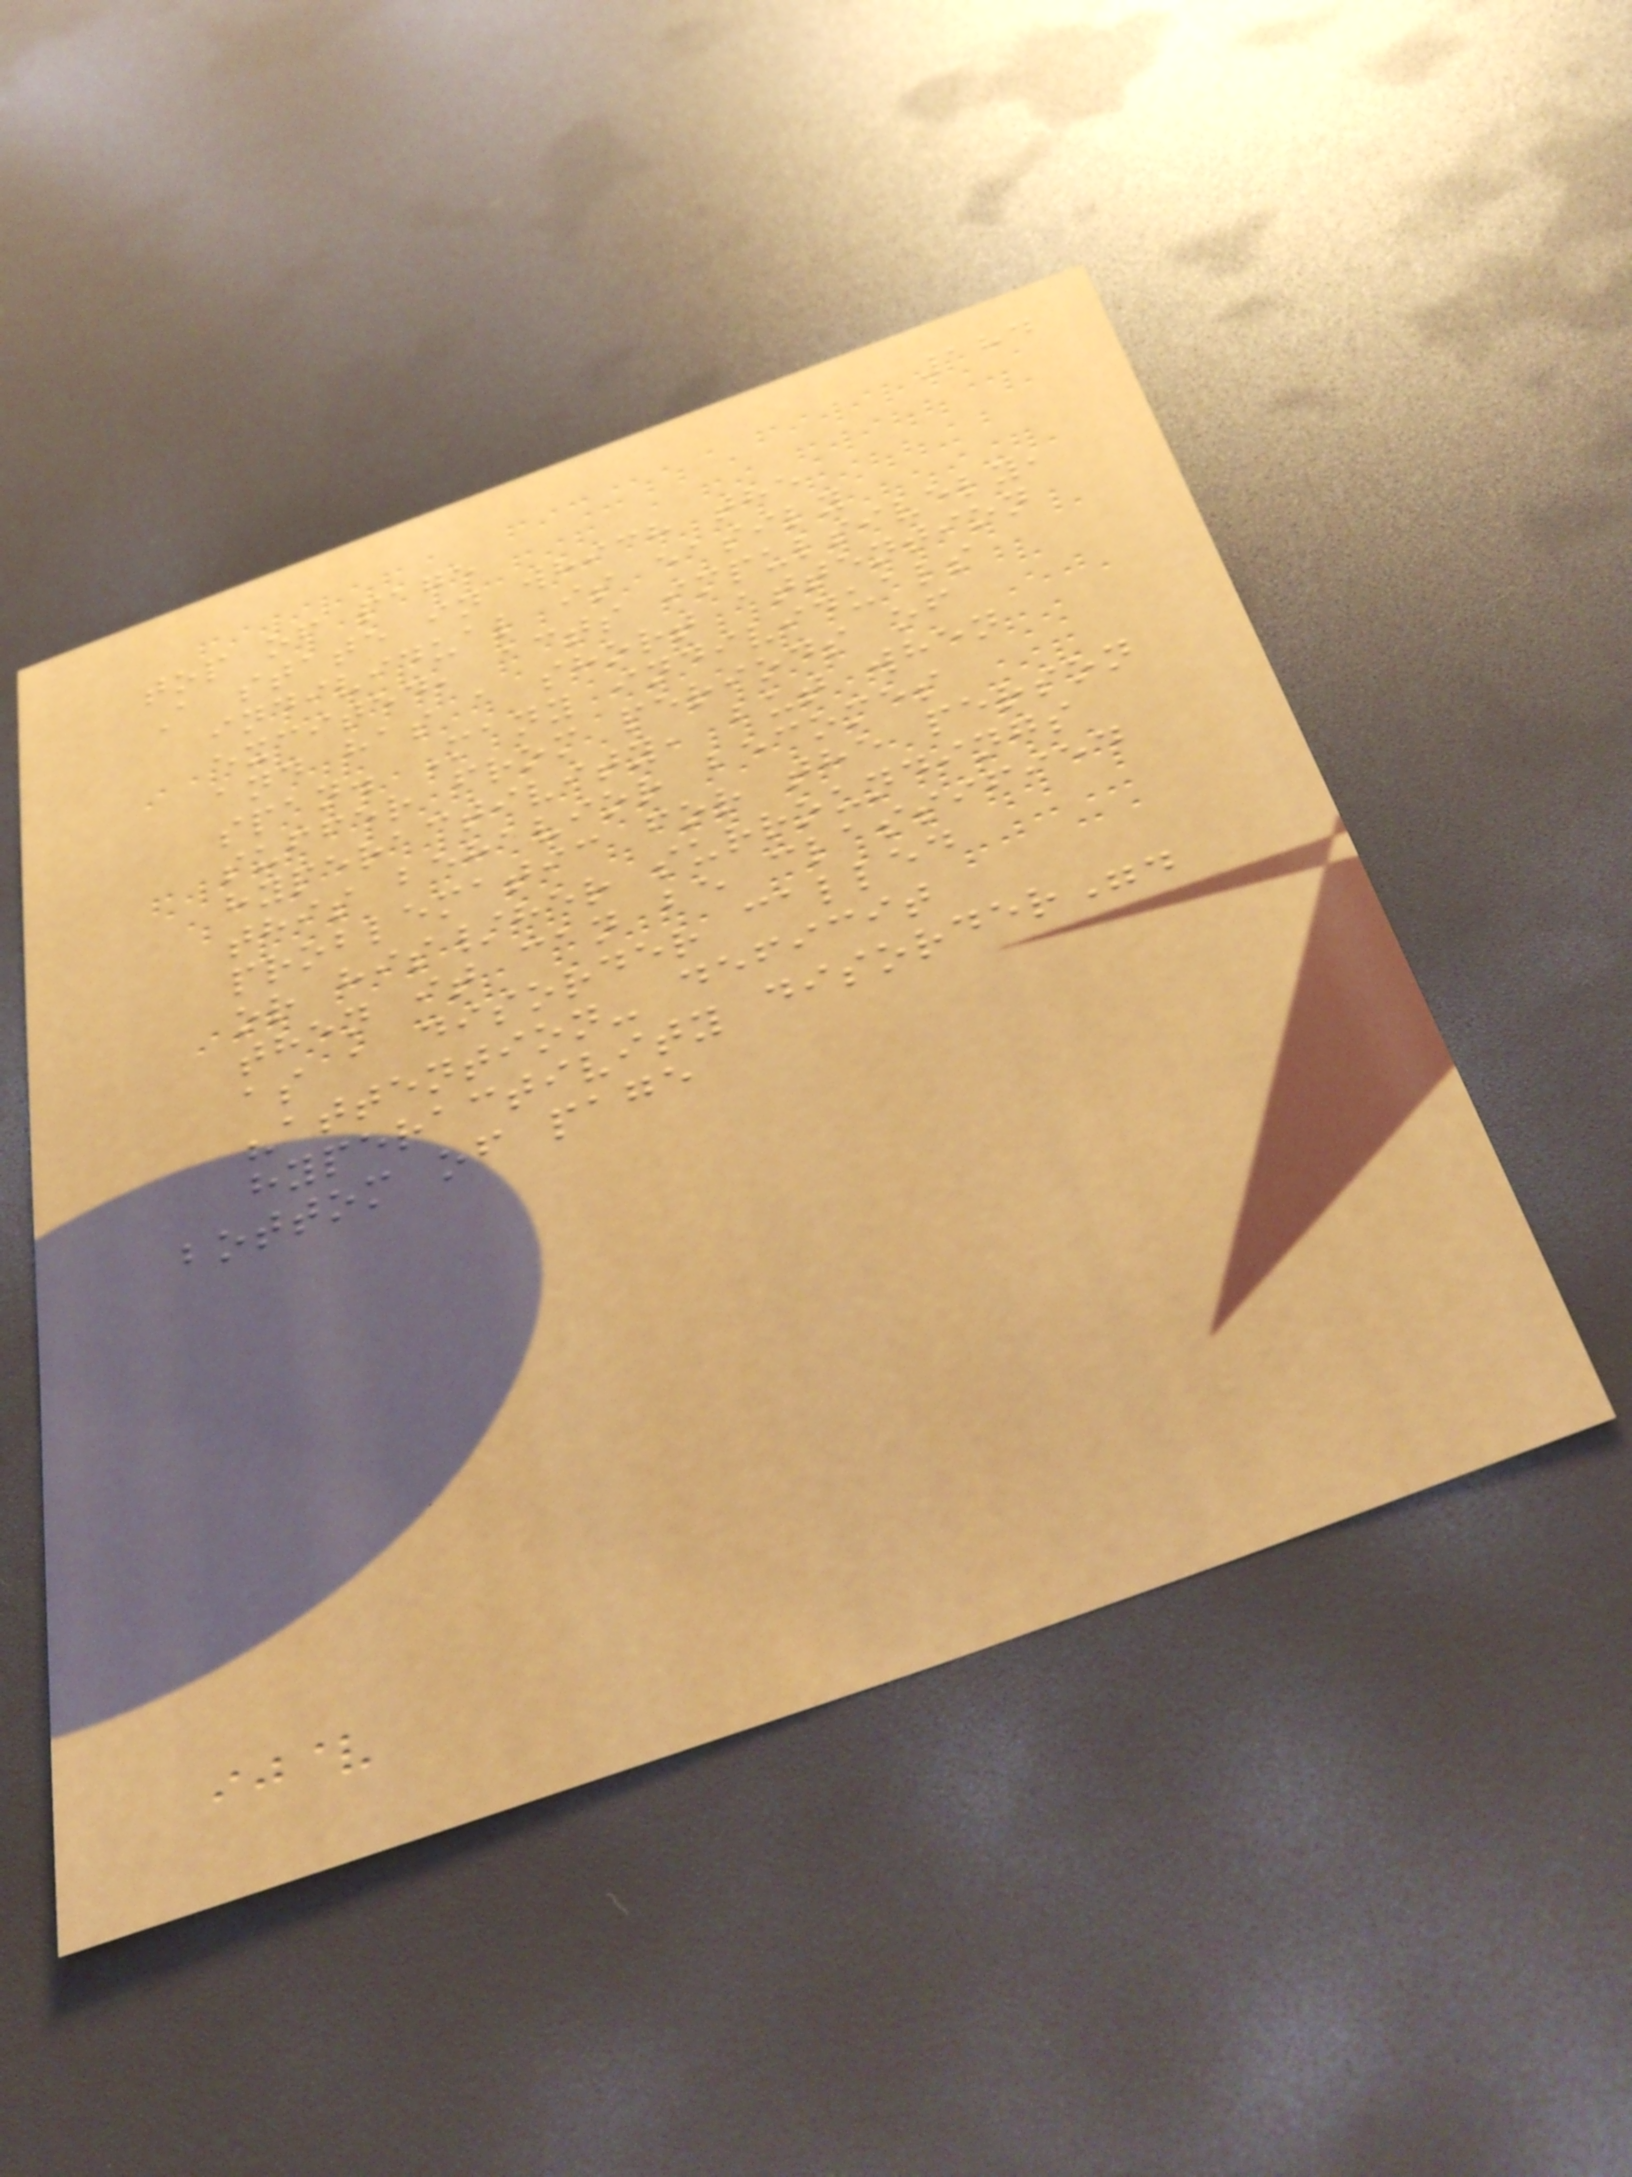184
top of page
A state in which the
individual is easily
excited, acts impulsively,
and has a short attention
span. Many individuals
suffer from periods of
hyperactivity, but when
this behavior becomes
problematic for the person
or his/her surroundings
then it can be classified
as a disorder called
"attention- deficit
hyperactivity disorder".
bottom of page
